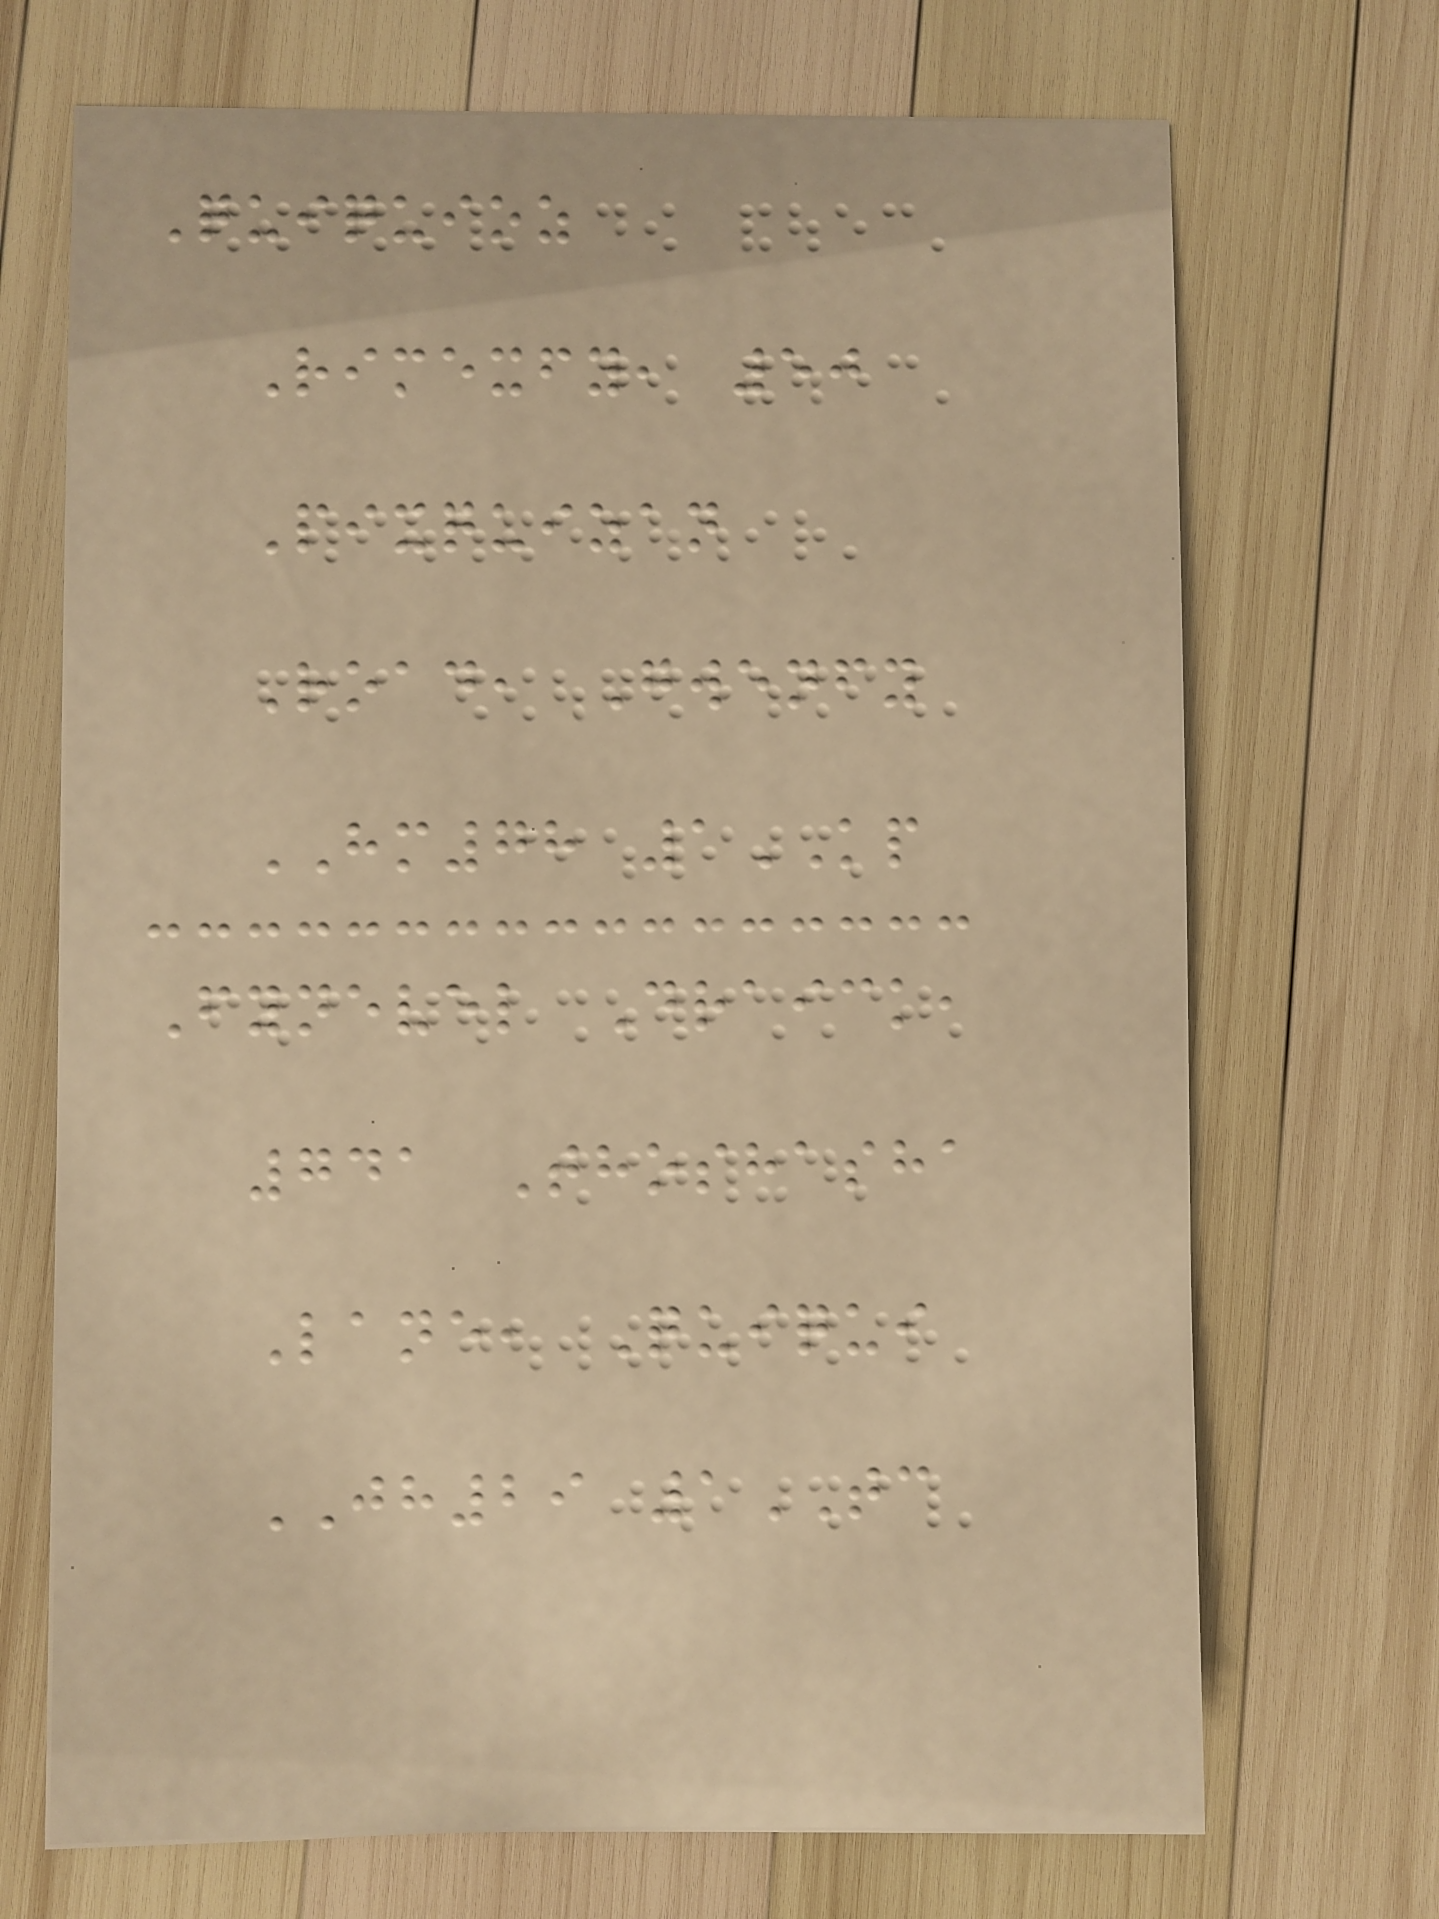Quiquioz
Rimexfy, 50
Pixquizan
Road, Gwenfy
HM78 1KP
Fynevel Draick,
741 Thoshasha
Lane, Quiqui
JH29 1TC
